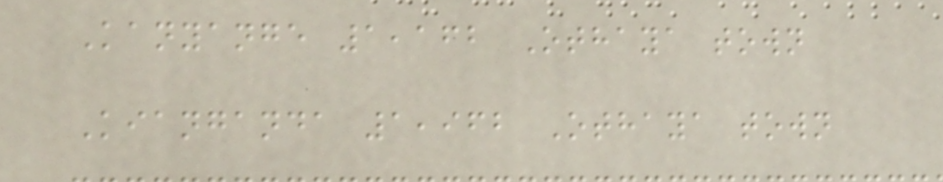Kanyange 1,162 Othaya town
Kianganda 1,962 Othaya town
